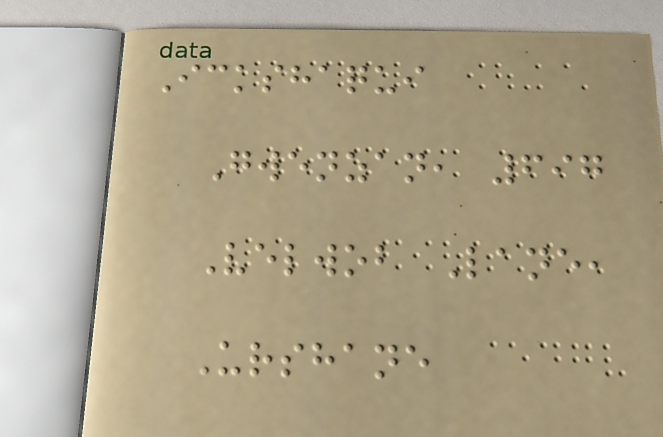Ickshaqui
Gwenzan, 697
Velwob Lane,
Urshane
